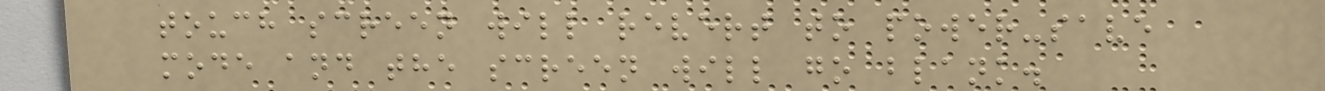touch screen will revert to power-save
mode and the screen will go blank.
